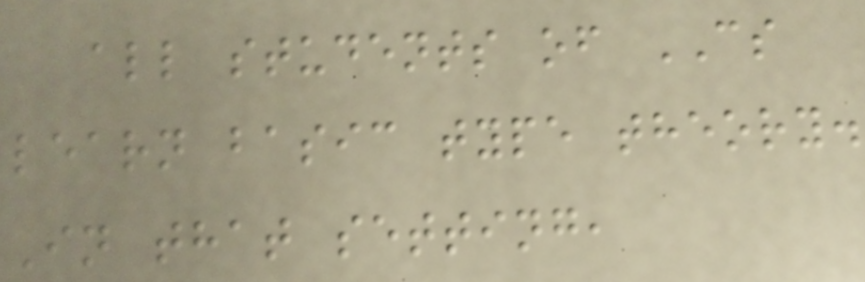all students of CS
learn basic type theory.
In that setting,
